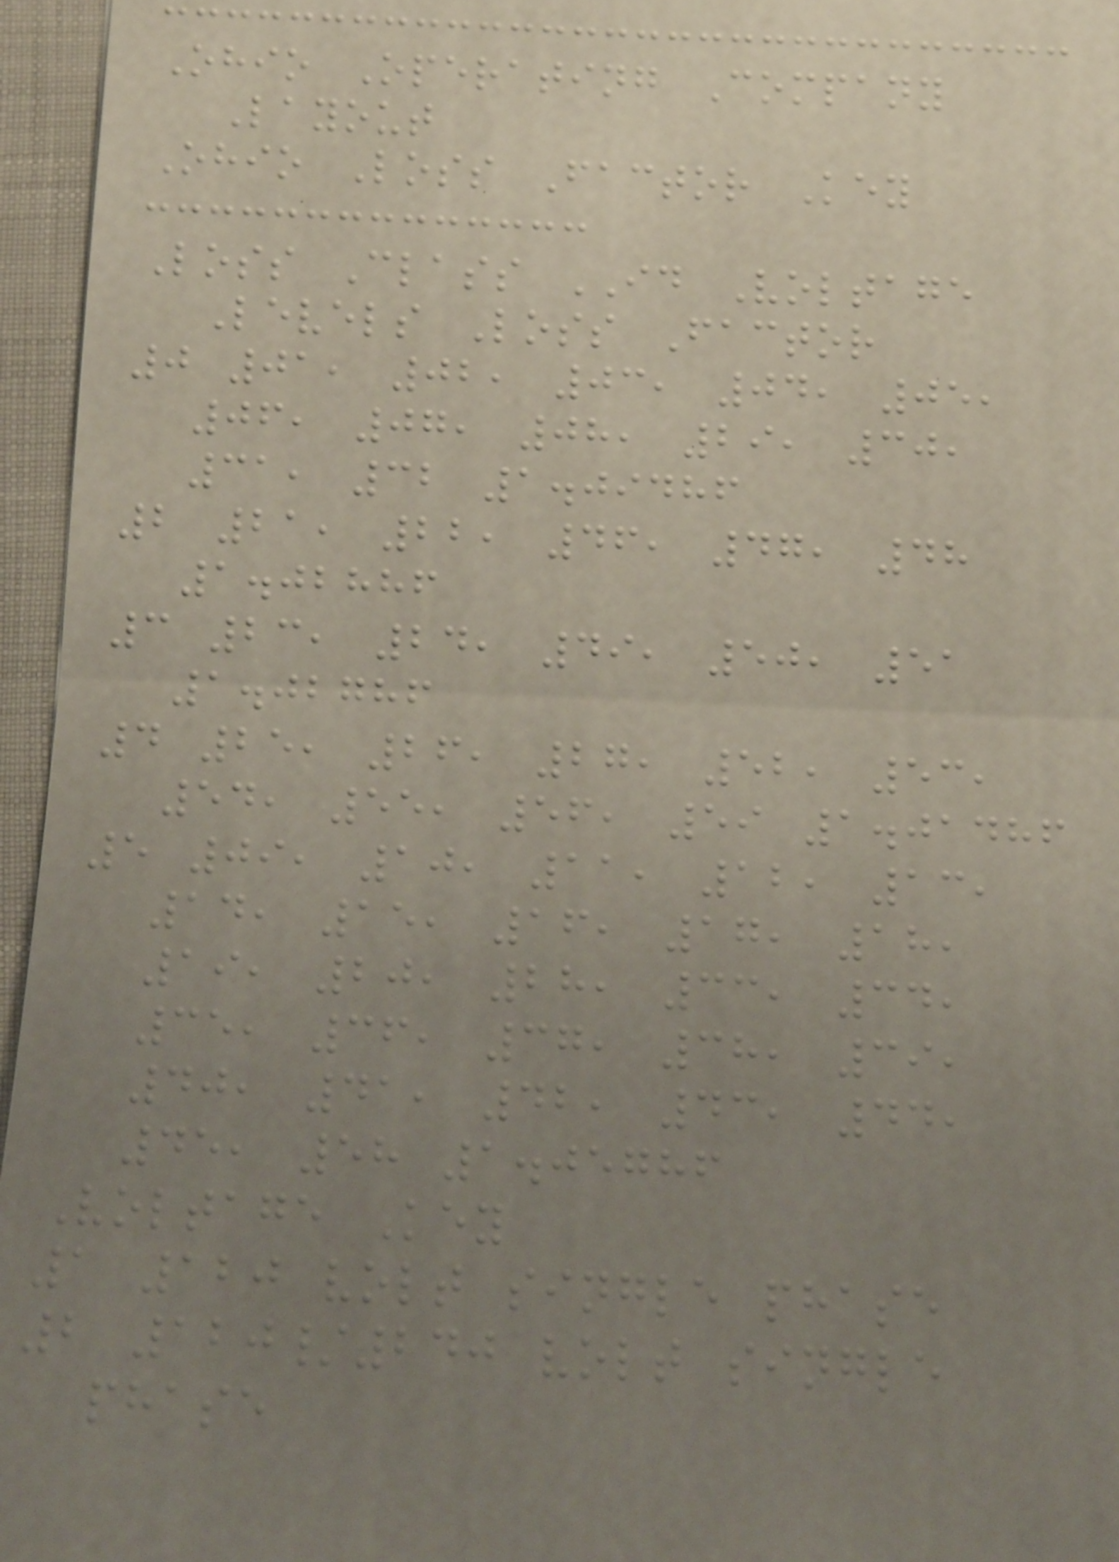Ohio Operating Company
Layout
Ohio Loss Factor Key
Loss Class ID Voltage
Levels Loss Factor
0 01, 02, 03, 04, 05,
06, 07, 08, 29, 30,
31, 32 1.09486
2 21, 22, 46, 47, 48
1.02886
3 23, 24, 49, 50, 51
1.02786
4 25, 26, 27, 52, 53,
54, 55, 56, 59 1.01486
5 09, 10, 11, 12, 13,
14, 15, 16, 17, 18,
19, 20, 28, 33, 34,
35, 36, 37, 38, 39,
40, 41, 42, 43, 44,
45, 58 1.05786
Voltage Key
1 120 volt single phase
2 120/240 volt single
phase
